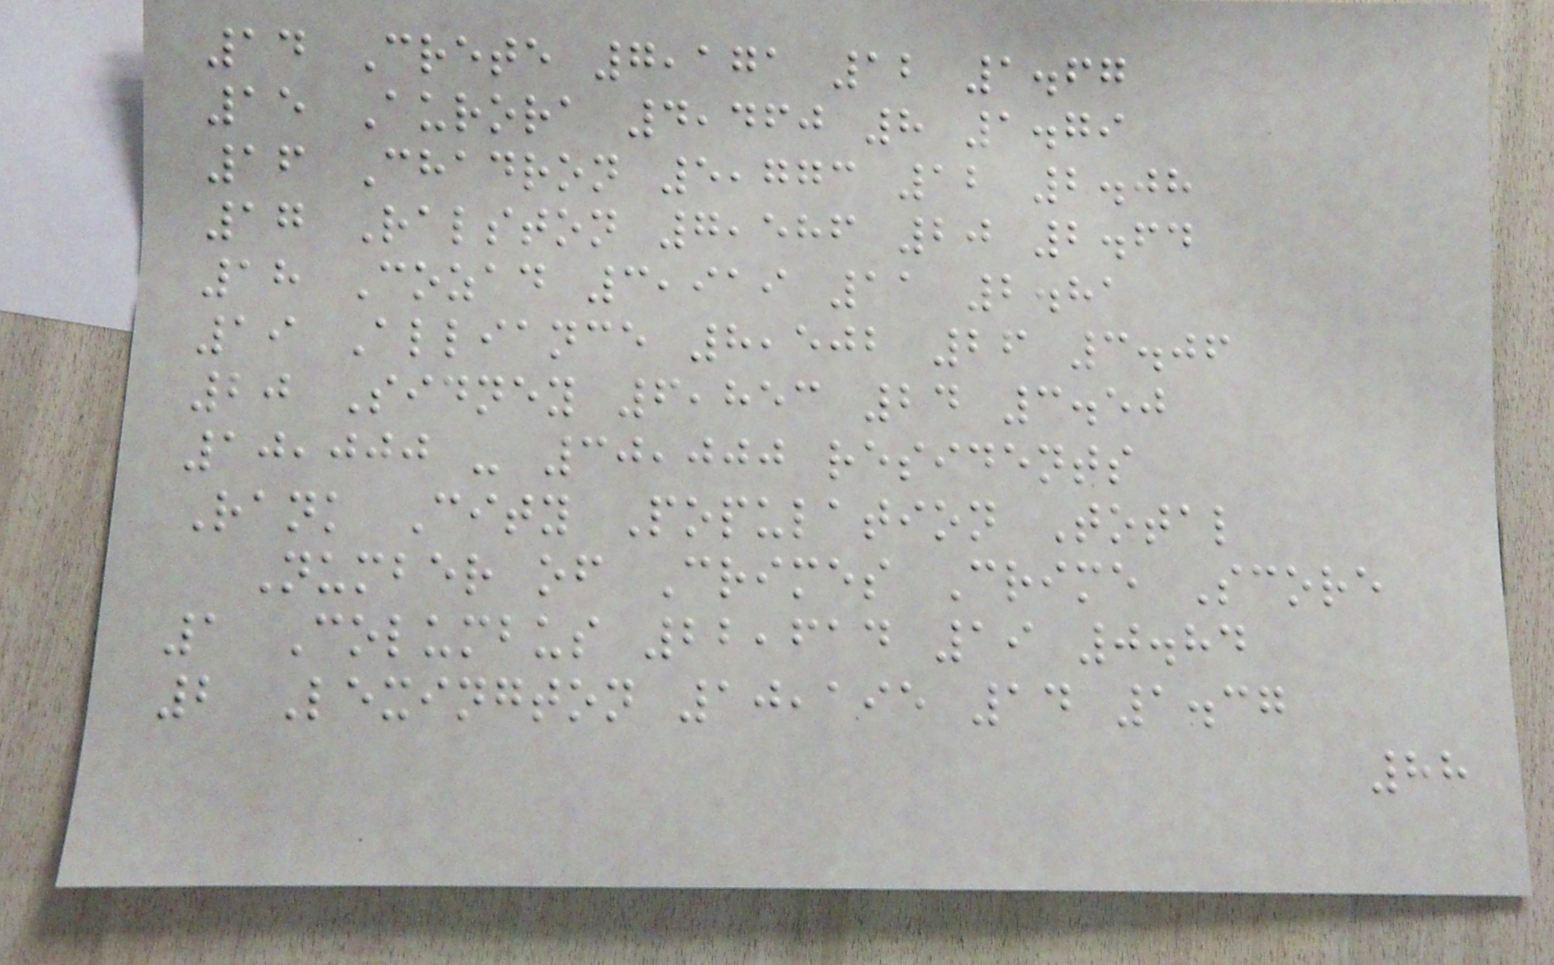14 Crete 7,171 12 1.67
15 Aurora 4,460 8 1.79
16 Chadron 5,773 12 2.08
17 Ralston 7,586 20 2.64
18 Cozad 3,919 11 2.81
19 Alliance 8,502 26 3.06
20 Sidney 6,853 24 3.50
10,000 - 30,000 residents
Rank City Population Total
Number of Crimes Crime Score
1 Columbus 22,614 19 0.84
2 Lexington 10,195 14 1.37
88
